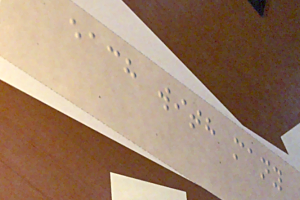each with many
